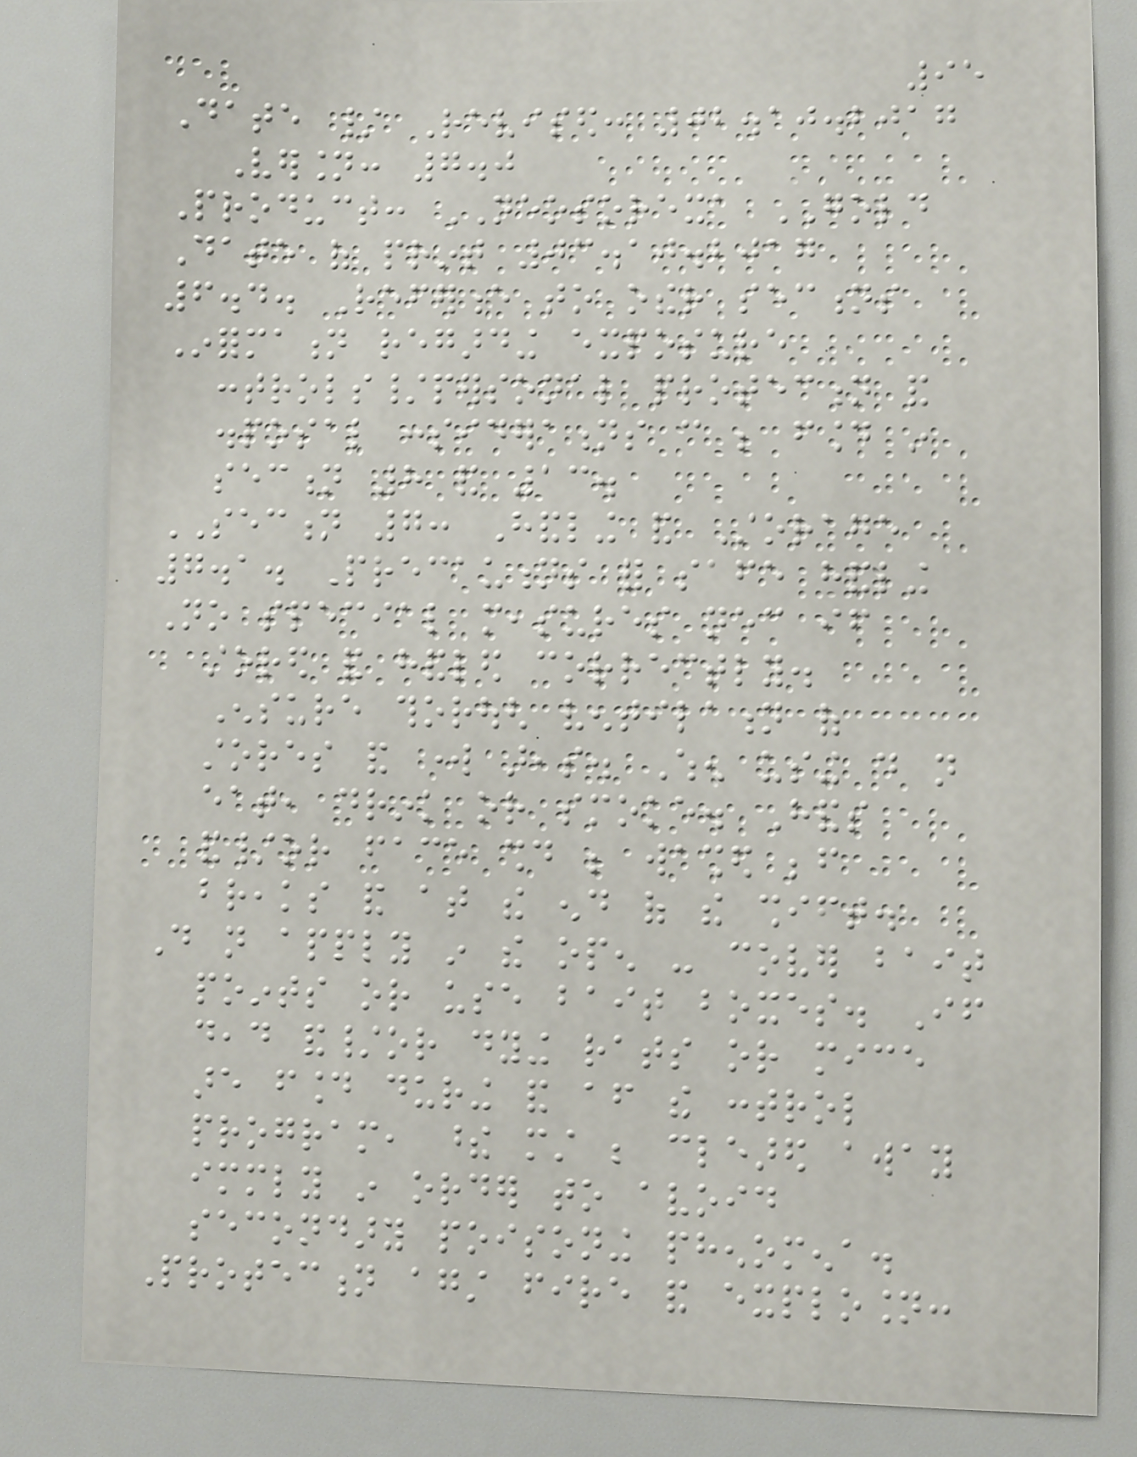95
Date / Revised: 02.10.2017
Version: 7.0
Product: NEOSOREXA GOLD
Date of print 03.10.2017
6.4. Reference to other sections
Information regarding exposure
controls/personal protection and
disposal considerations can be found in
section 8 and 13.
SECTION 7: Handling and Storage
7.1. Precautions for safe handling
No special measures necessary if
stored and handled correctly.
Ensure thorough ventilation of
stores and work areas. When using do not
eat, drink or smoke. Hands
and/or face should be washed before
breaks and at the end of the shift.
Do not apply in the open - cover bait
points or use bait boxes. If
dead and/or dying rats or mice
are found during and after the control
program, these must be cleared away
immediately in order to avoid
secondary poisoning phenomena.
Protection against fire and explosion:
